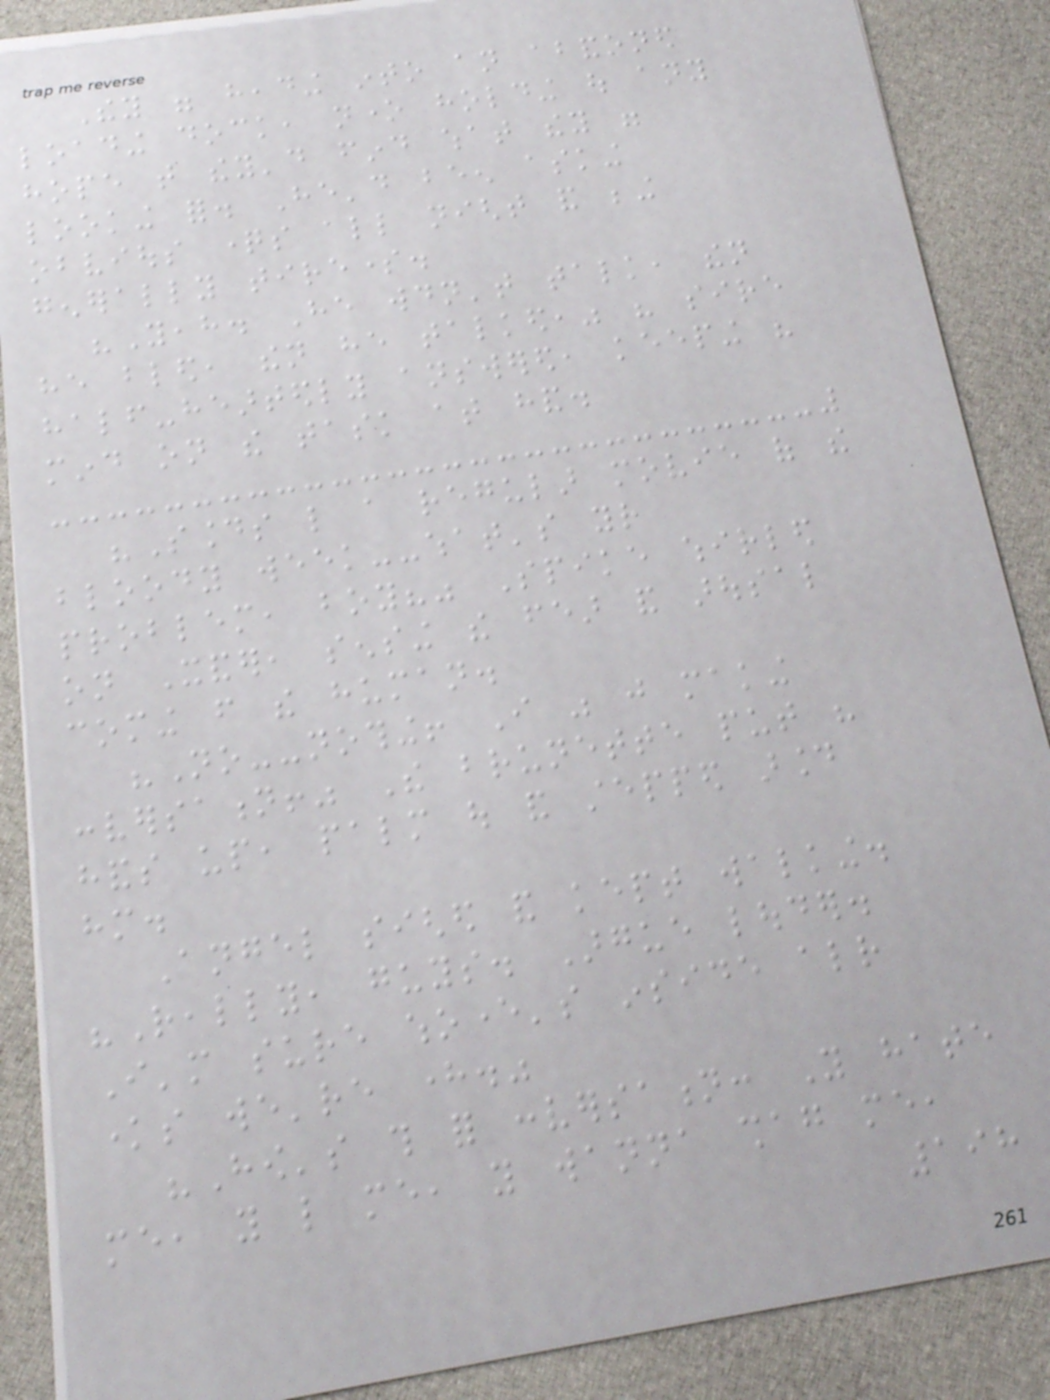They were heading into an abandoned
loading dock, none holding out any
hope that they'd find what they were
looking for. He'd been asking
obvious questions all night and being
generally tiresome.
"Yeah. He wouldn't talk, then
he bled, then he talked," his sire
half-heartedly answered, keeping his
mind on the task at hand.
"Sounds like a regular movie of the
bloody week--what's your
problem, boy?" Spike whirled
on Xander, sensing the fear and arousal
coming from the human.
"No--nothing! I was just making
conversation!" The brunette put his
hands up, palm out and stepped around
him.
Angel sighed and kept walking.
"Really, guys. Argue louder.
I'm sure whoever's inside already
knows we're here."
"How's this for conversation: You hate
me, you like me, you wanna shag me,
198
